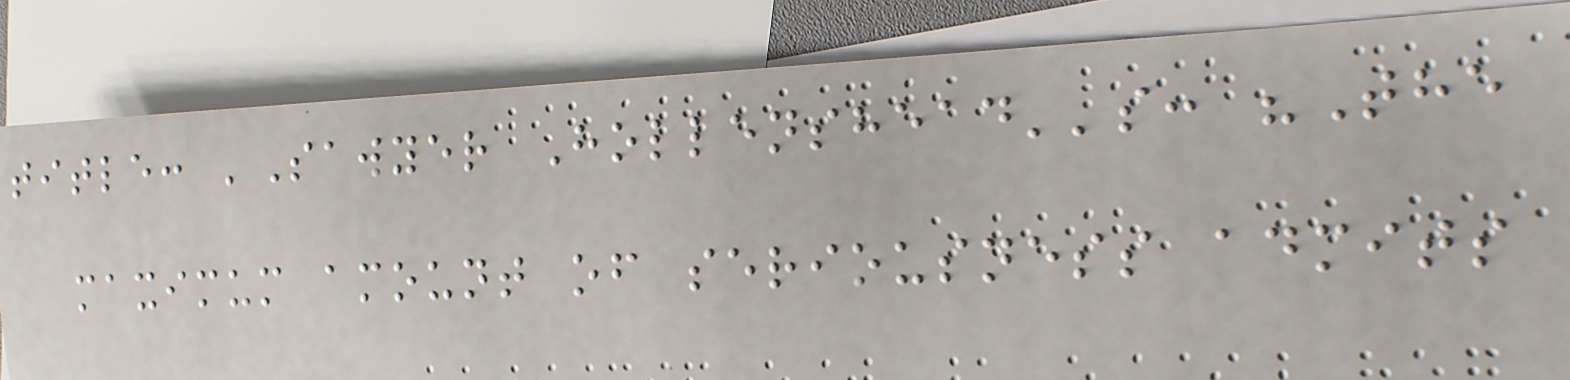title: 'Sawyer Hollenshead''s: "The
maximum amount of seriousness admits
